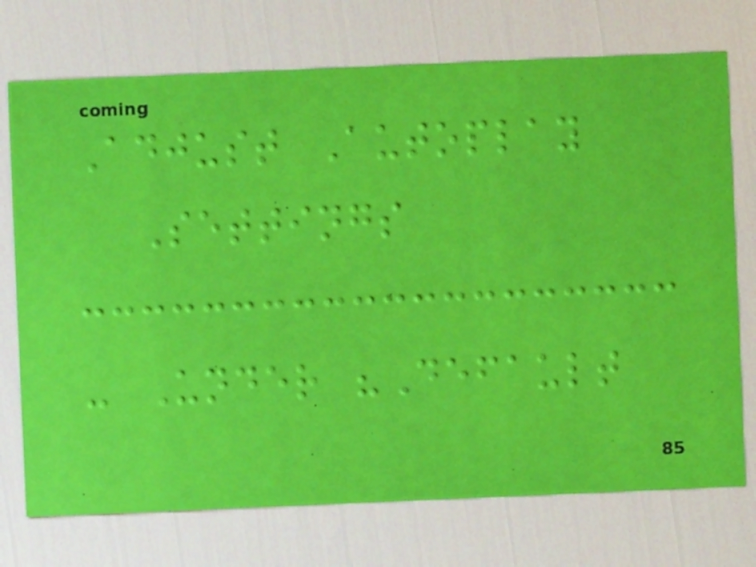Adjust Autoplay
Settings
- Under "Default
